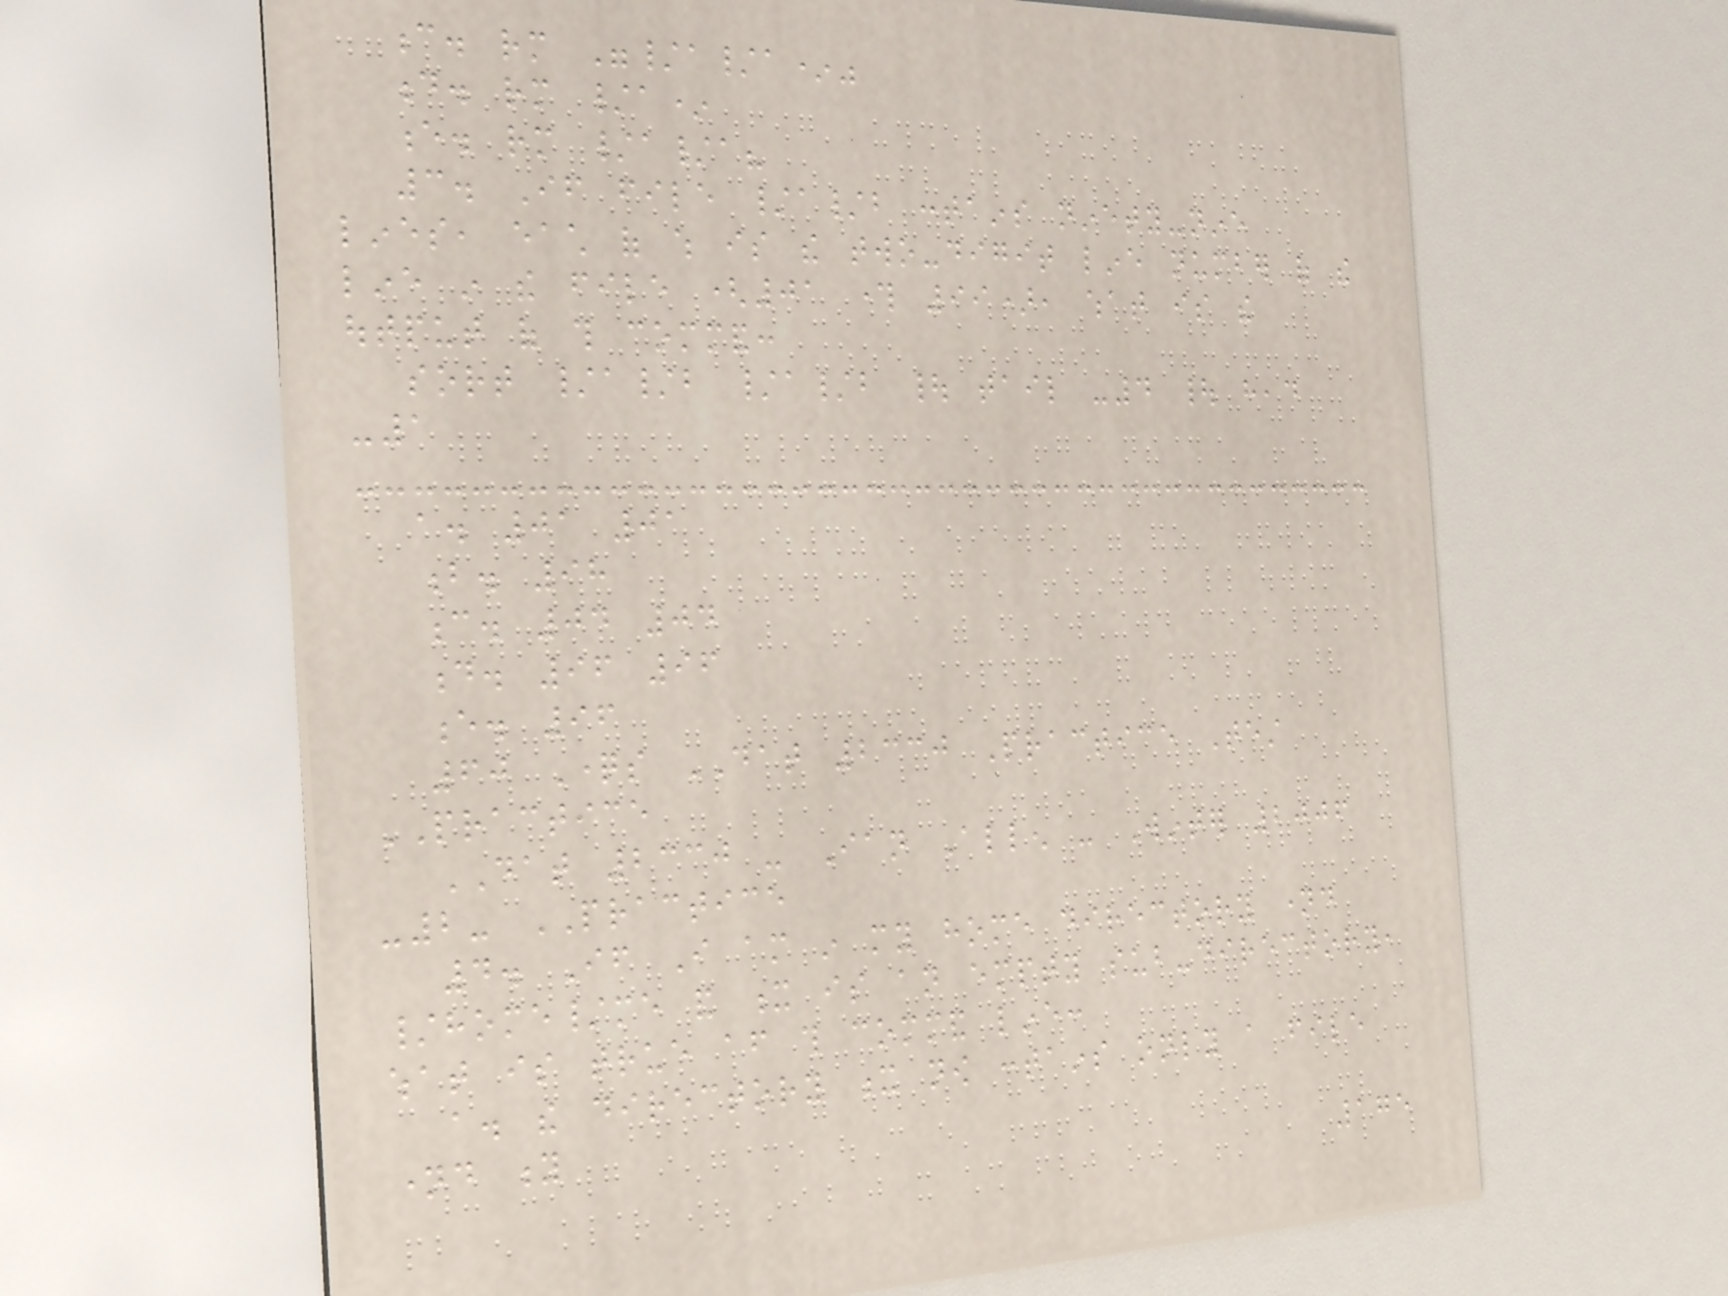c. rm "/a/a*"
d. rm /a*
e. rm /a/a?
3. If file /a/b contains ninety-nine
lines, each of which is the two-digit line number of the
line in the file (01 through 99), what is the
output of this command:
sort /a/b /a/b | tail -4 | head
-1
a. 01 01
b. 98
c. 04 04
d. 96 96
e. 96
60 Questions DAT 2330 Practice Test
PRACTICE
DAT 2330 - Ian Allen - Winter 2006
-2- PRACTICE
4. If I am in my home directory named
/home/me and x is an empty sub-directory,
what is true after this command line:
a. the directory x now contains only a file
named y
175
